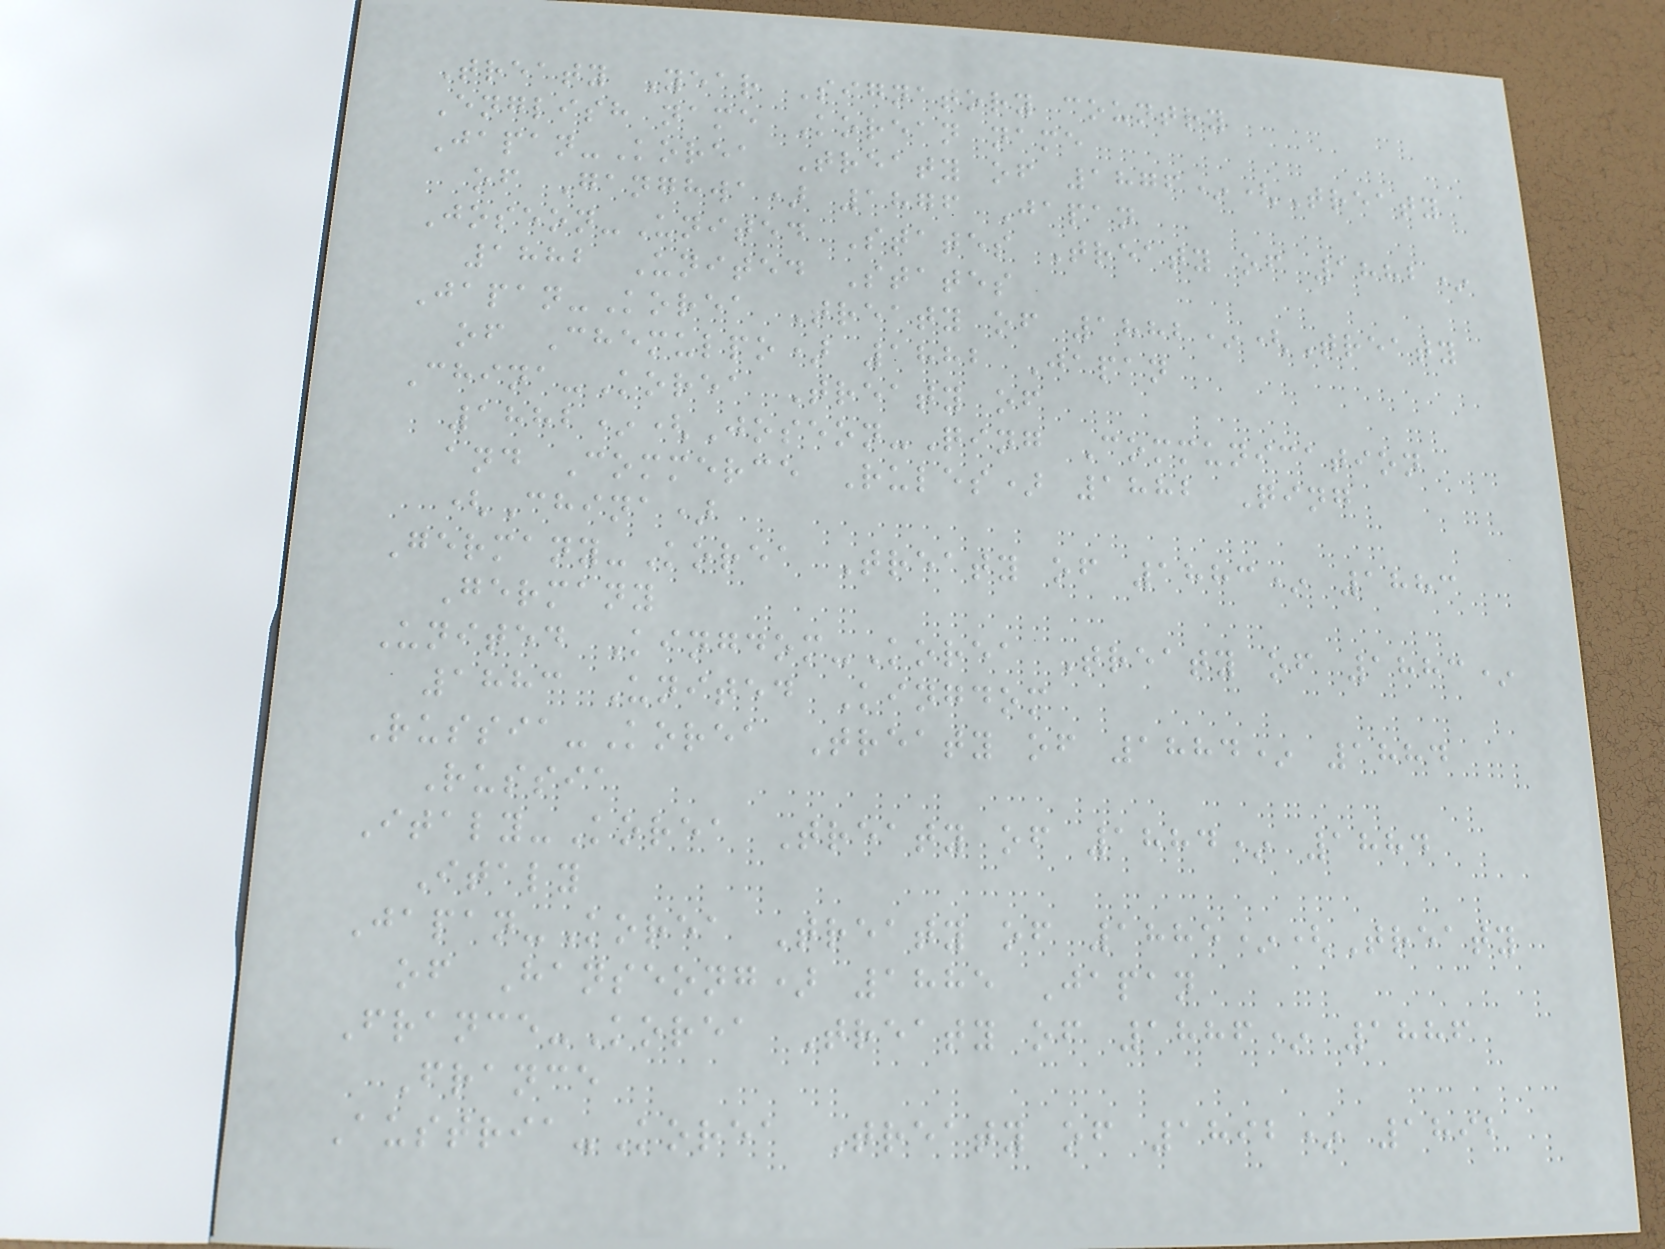Treaty Year Signatory country
English name Korean name
Japan-Korea Treaty of 1876*(Treaty
of Ganghwa) 1876 Japan
Joseon-United States Treaty of 1882*
1882 United States
Japan-Korea Treaty of 1882*(Treaty
of Chemulpo) 1882 Japan
China-Korea Treaty of
1882*(Joseon-Qing Communication
and Commerce Rules) 1882 Qing
(China)
Germany-Korea Treaty of 1883* 1883
Germany
United Kingdom-Korea Treaty of 1883*
1883 United Kingdom
Russia-Korea Treaty of 1884* 1884
Russia
Italy-Korea Treaty of 1884* 1884
Italy
Japan-Korea Treaty of 1885*(Treaty
of Hanseong) 1885 Japan
France-Korea Treaty of 1886* 1886
France
Austria-Korea Treaty of 1892* 1892
